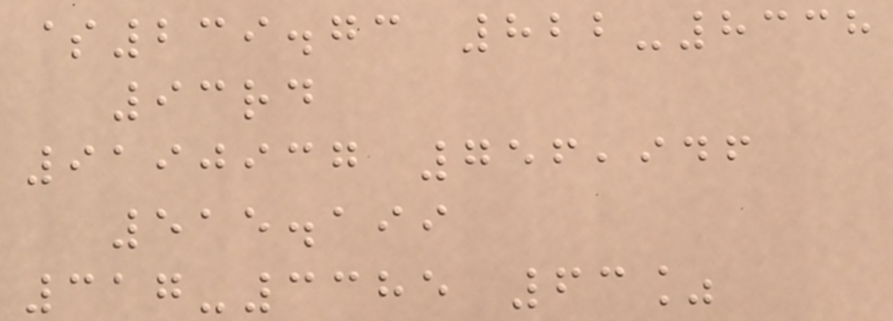$239.73 822-8338
93rd
9190937 756,946
515.199
317-3385 63%
